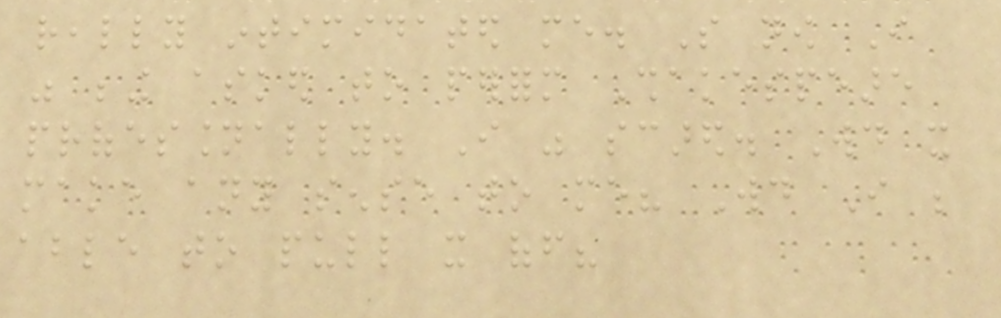really intimidated me. So now I
was being asked to perform Shakespeare
professionally. I was scared. Would it
make any sense to me? Would I be
able to pull it off?
